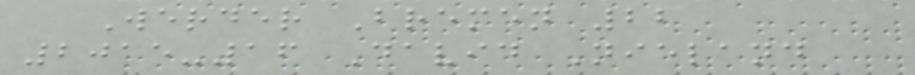Werder Bremen 22
2015-16 David Nieland
